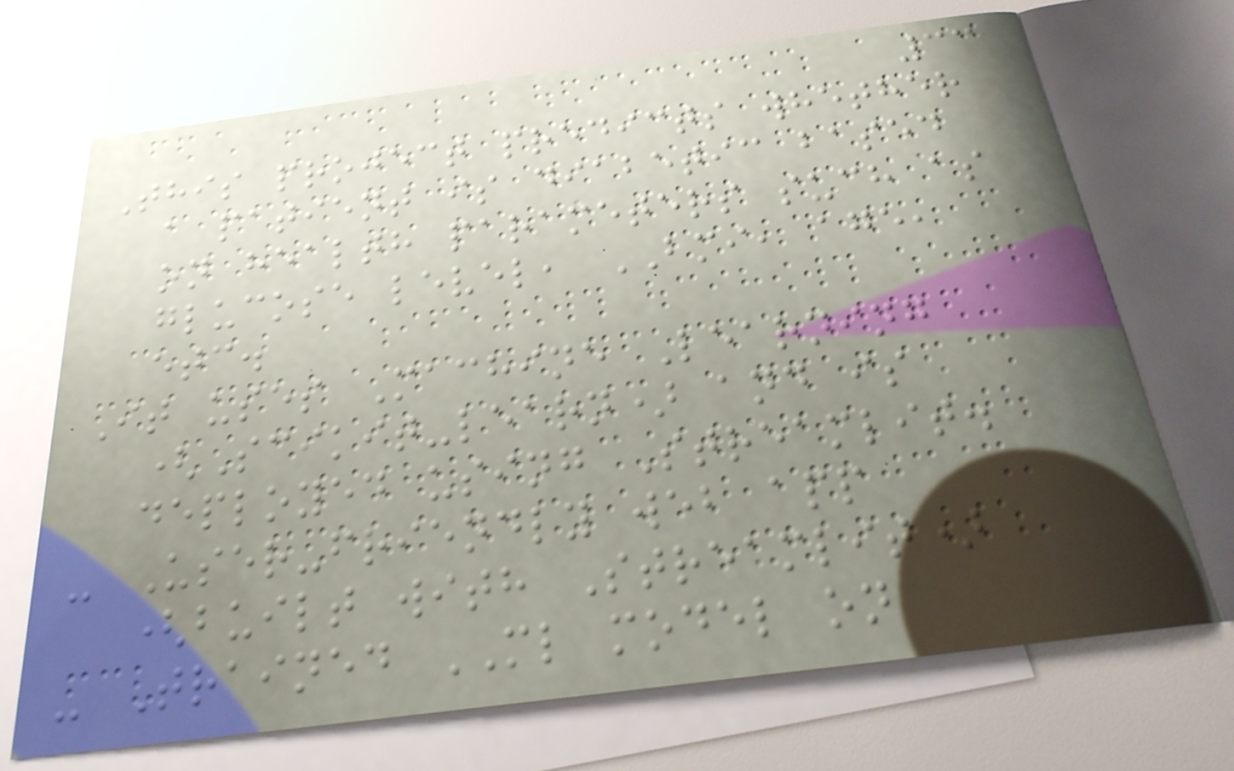33
This project predicts whether
a patient is diabetic based
on health parameters such as
glucose level, BMI, age,
etc.
It uses Machine Learning
(Scikit-learn) and is
deployed using Streamlit.
- User-friendly web app
(built with Streamlit)
- Trained ML model on
